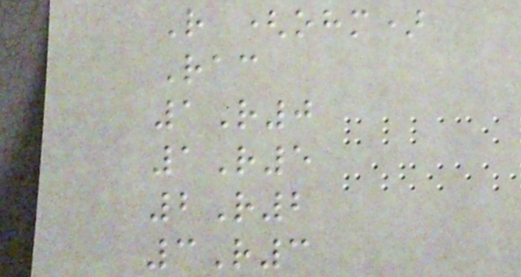R (ohm)
Rac
1R0
1R5
2R2
3R3
